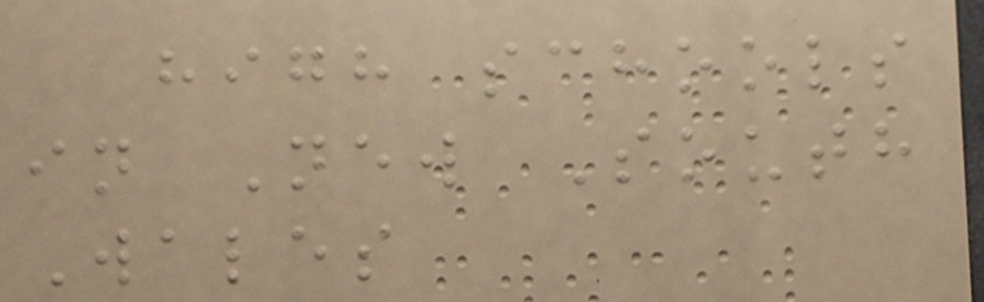high schools
in New South
Wales
